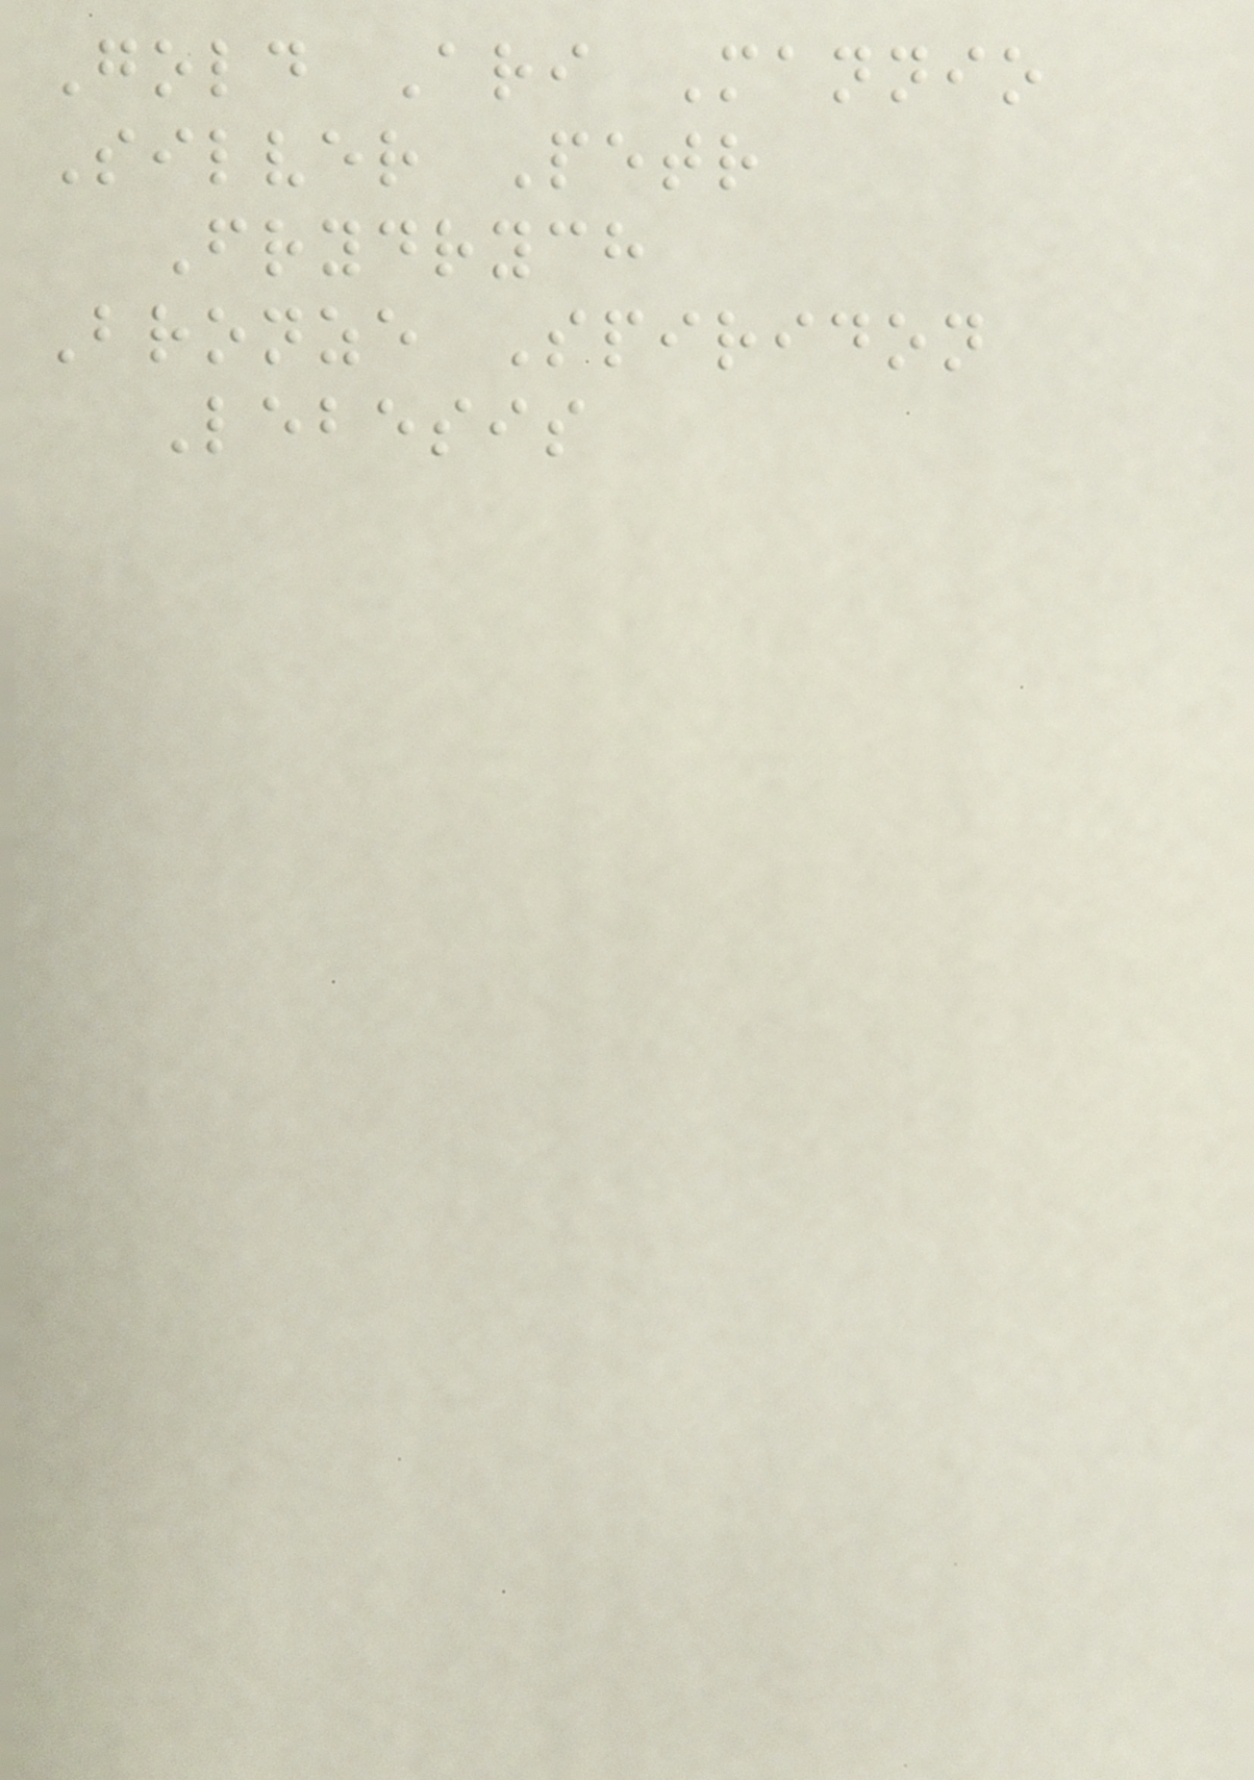Gold Ari Mannio
Silver Petr
Frydrych
Bronze Spiridon
Lebesis
